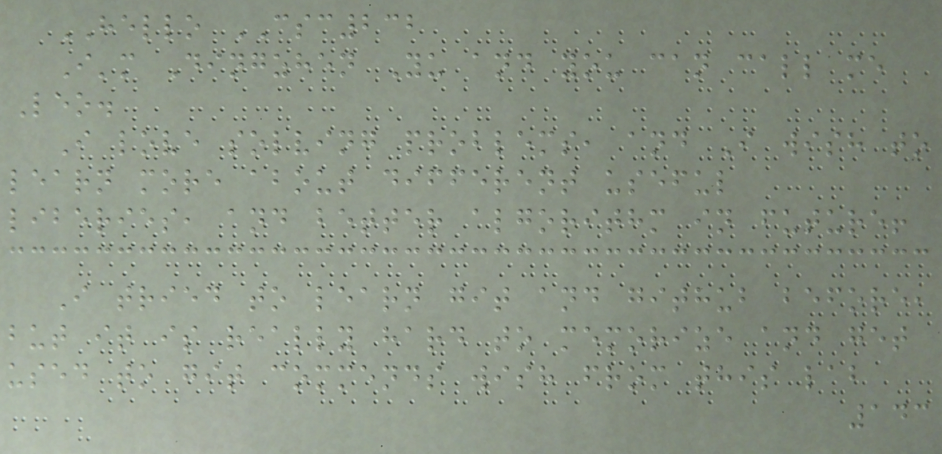HELLO CSC232
I'm Dingzhen Yu and you can call me
Leo.
I love solving problems, and I wish to
learn more about different useful
liberies, and better algorithm in future!
I tried to learn git and github before,
but it is really hard to memorize and get
used to git commends wish from this lab
143
